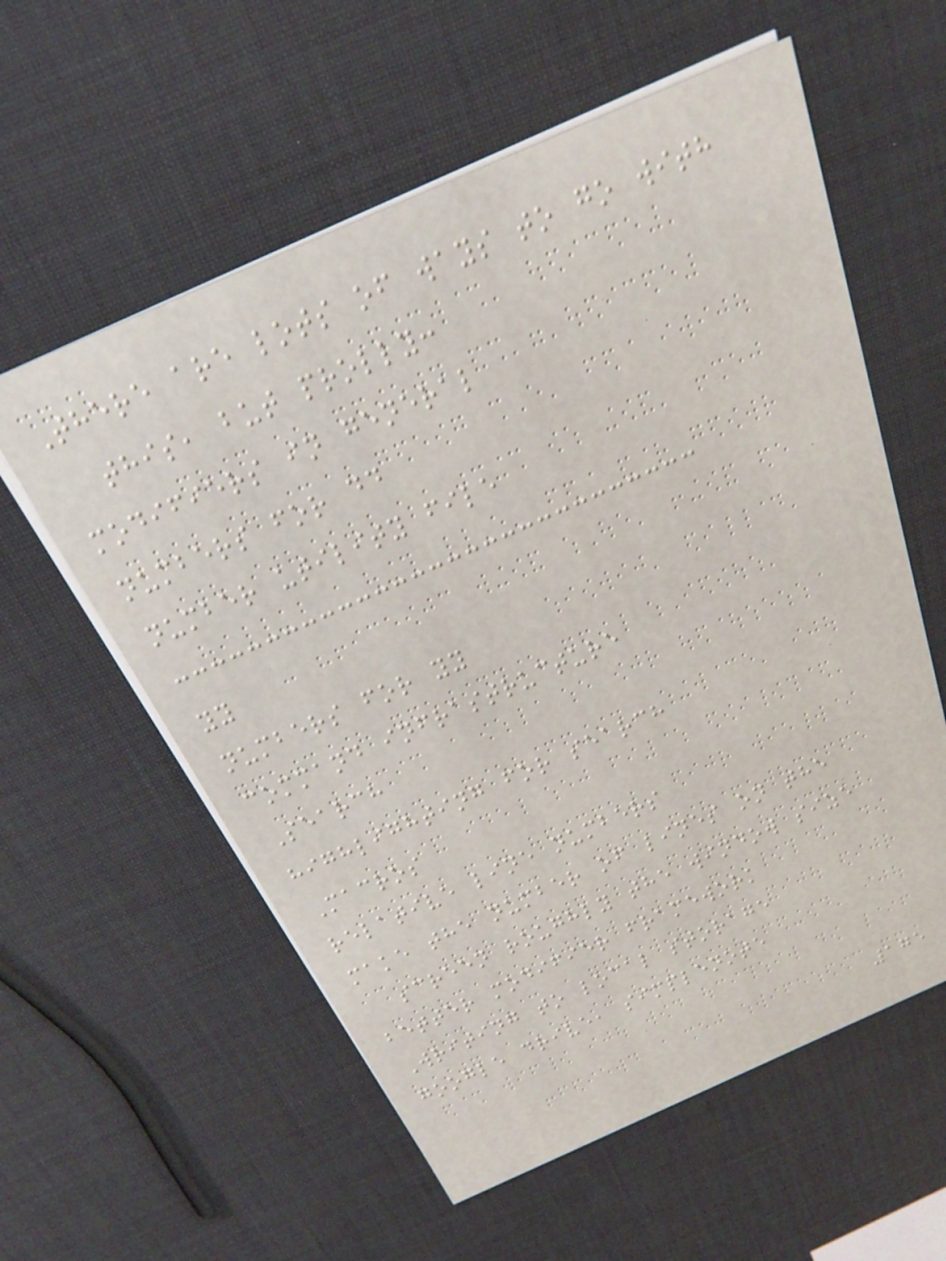There are lots of ways to go with
this, but prolly:
modifiers in general
numbers for dd
number utility file
yy
numbers for yy
command infrastructure
Search
highlighting for search
Macros
relative line numbers
make the number of lines on the
screen roughly the window size
better modifier framework
Writing to local storage
google drive, simplenote
175
